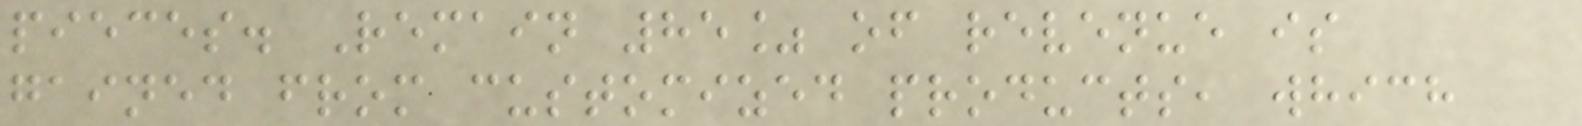pieces. Remain 85% of revenue is
gained from customized products, which
